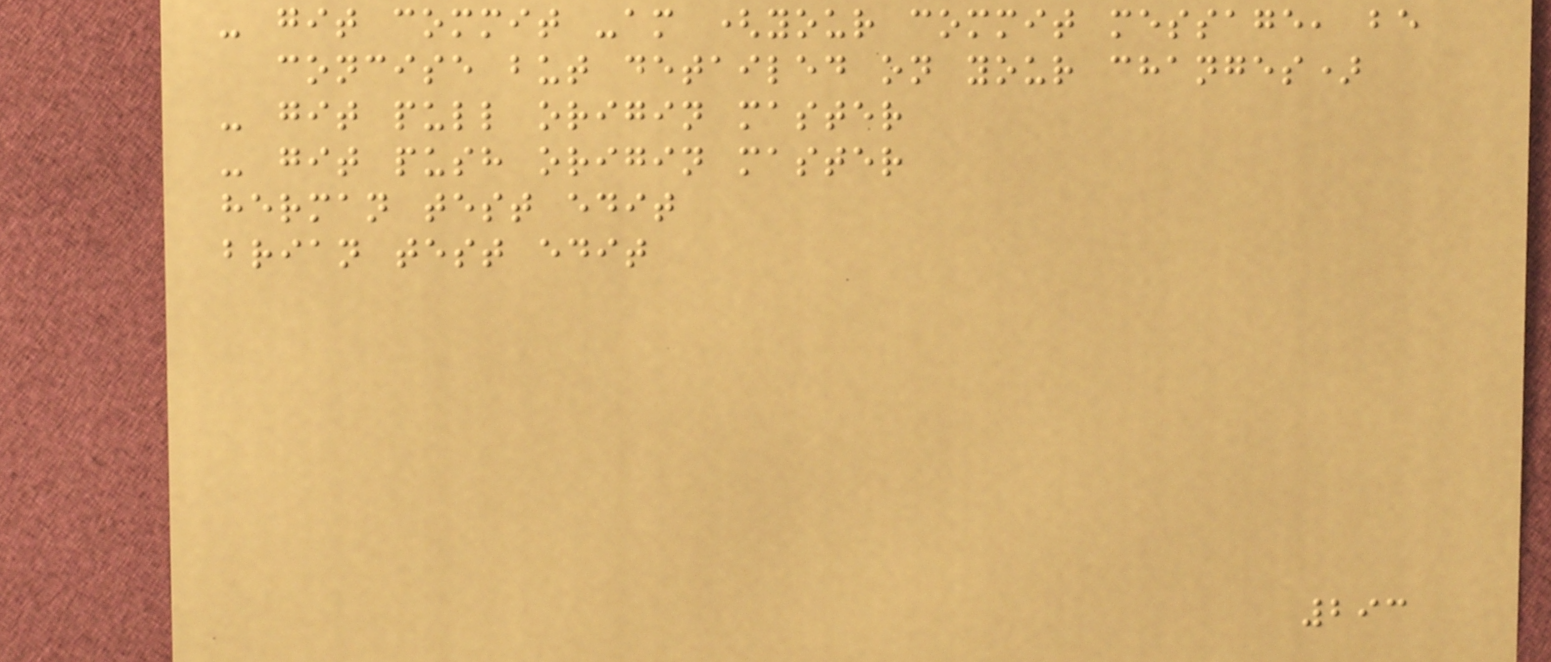- git commit -am (your commit message, be
concise but detailed on your changes)
- git pull origin master
- git push origin master
herman test edit
brian test edit
293
